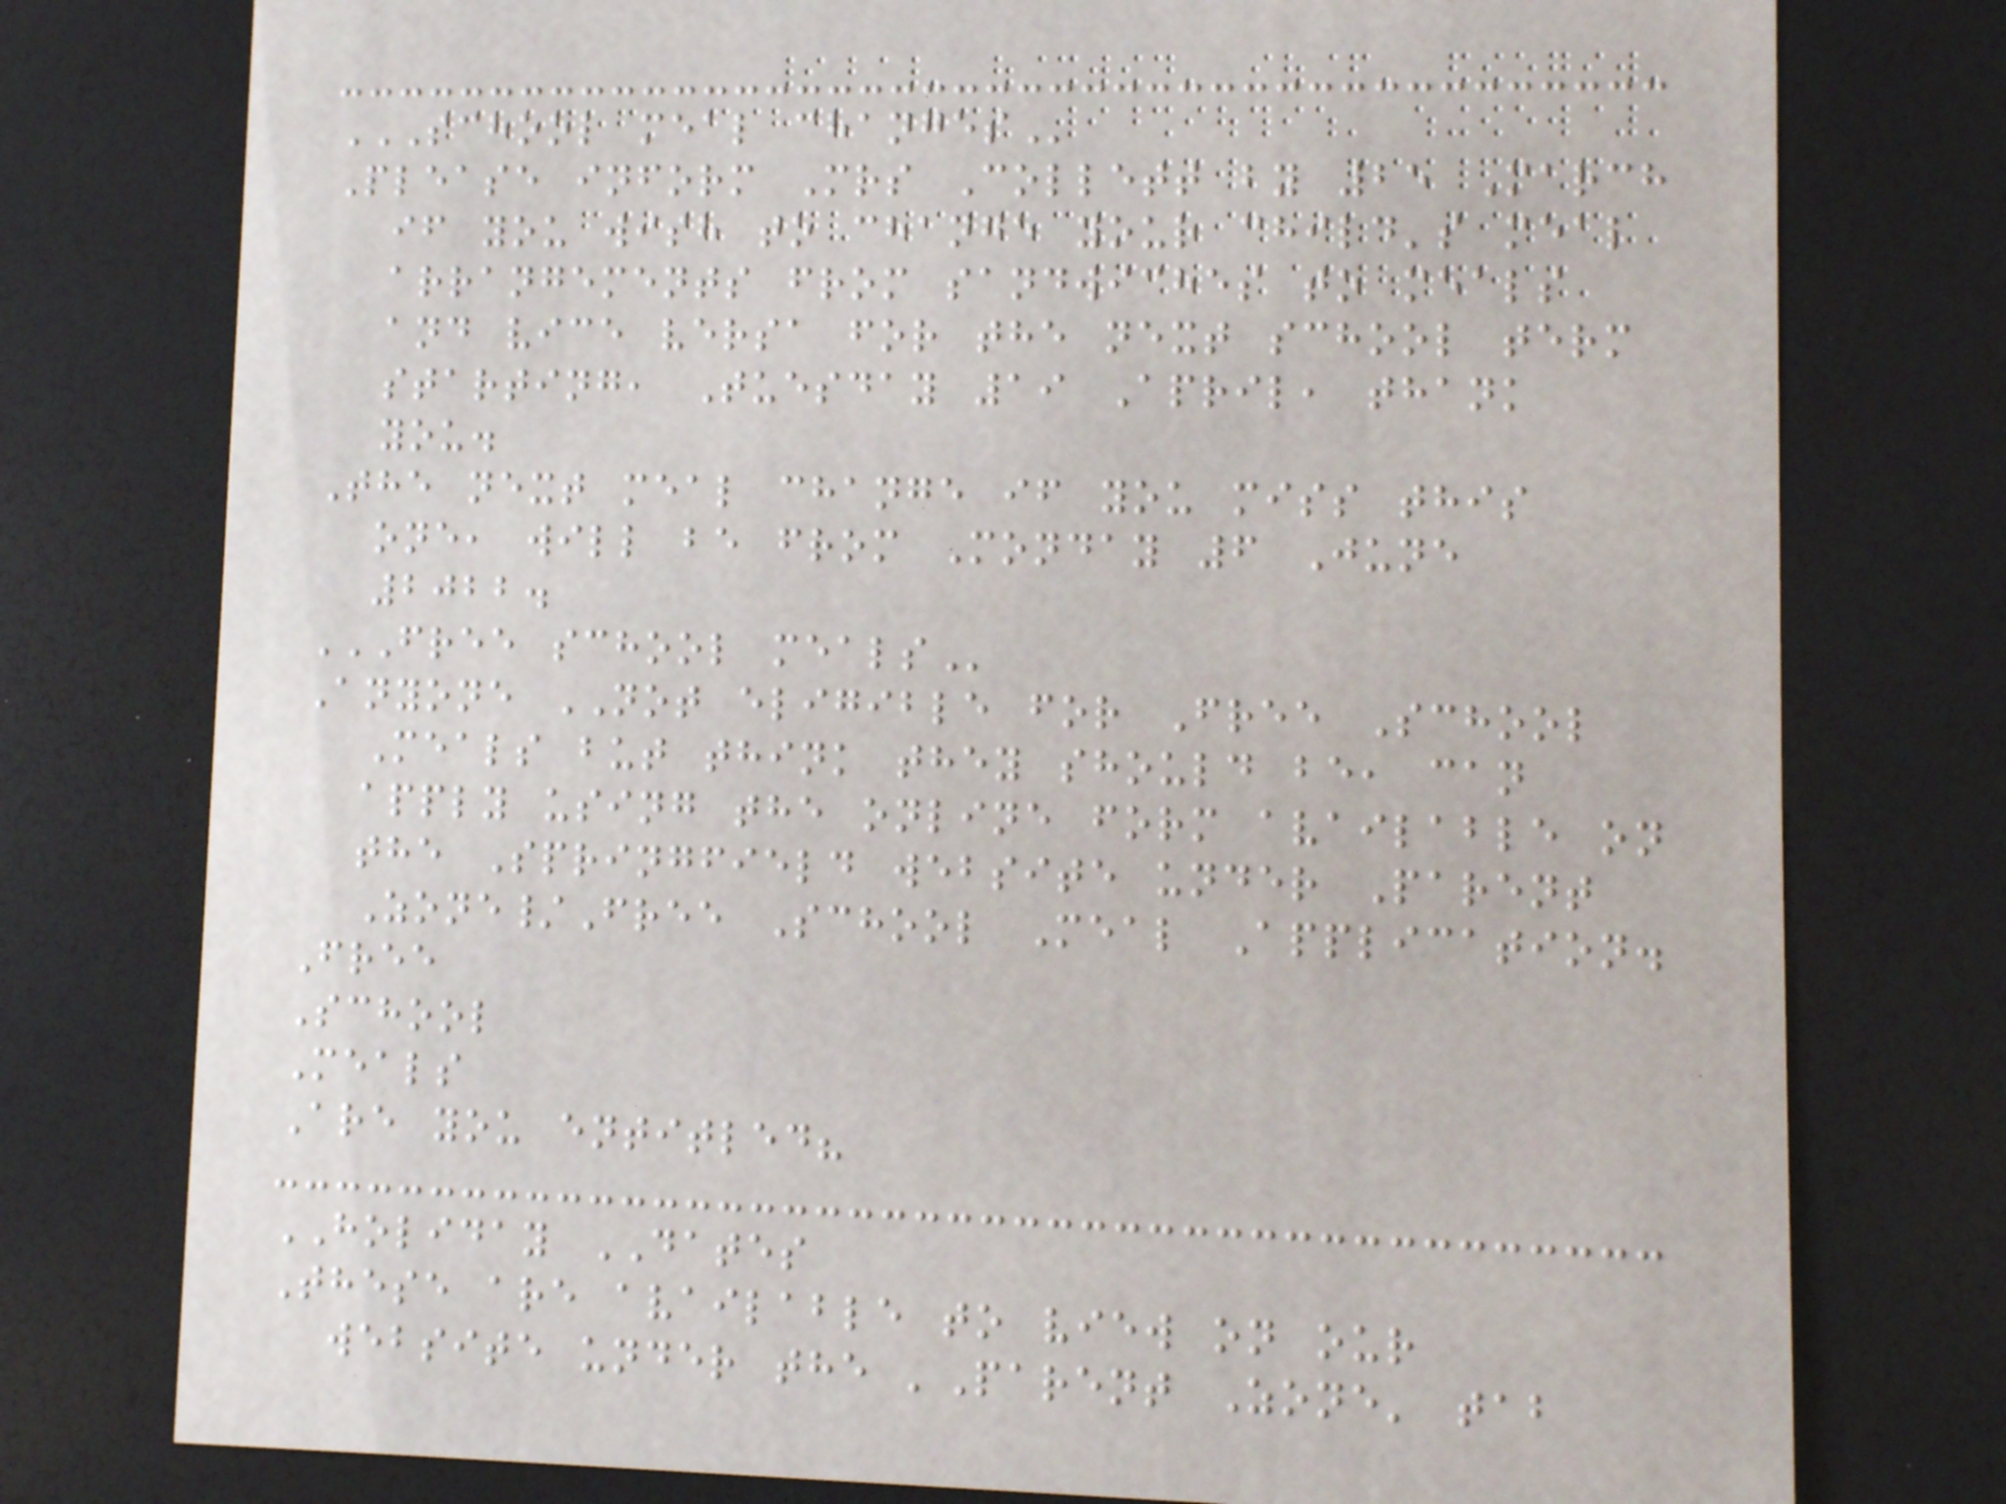SCHOOL MEAL CHANGES
Please inform Mrs Collett by 25 March
if you wish to change your child's meal
arrangements from sandwiches to meals
and vice versa for the next school term
starting, Tuesday 19 April, thank
you.
The next meal change if you miss this
one, will be from Monday 6 June
2022.
FREE SCHOOL MEALS
Anyone NOT eligible for Free School
Meals but think they should be, can
apply using the online form available on
the Springfield website under Parent
Zone/Free School Meal Application.
Free
School
Meals
Are you entitled?
HOLIDAY DATES
These are available to view on our
website under the 'Parent Zone' tab
